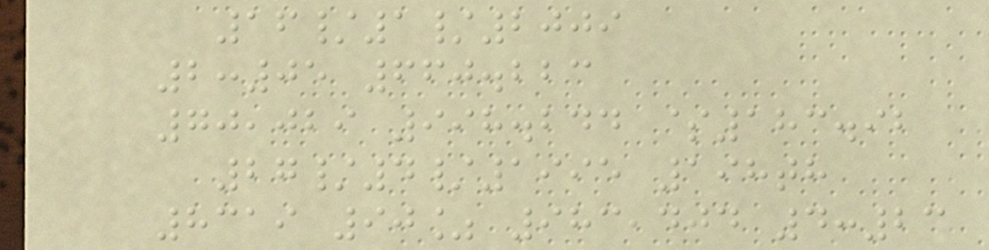16/1/2009
2:05 660.223
70,029 998.244 $183.92
27/4/1995 198th
8319 90% 983,404 4:23
